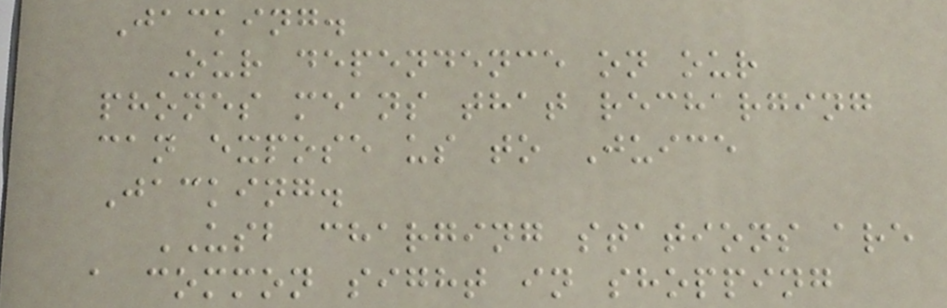Jacking.
Our dependence on our
phones means that recharging
can expose us to Juice
Jacking.
USB charging stations are
a common sight in shopping
